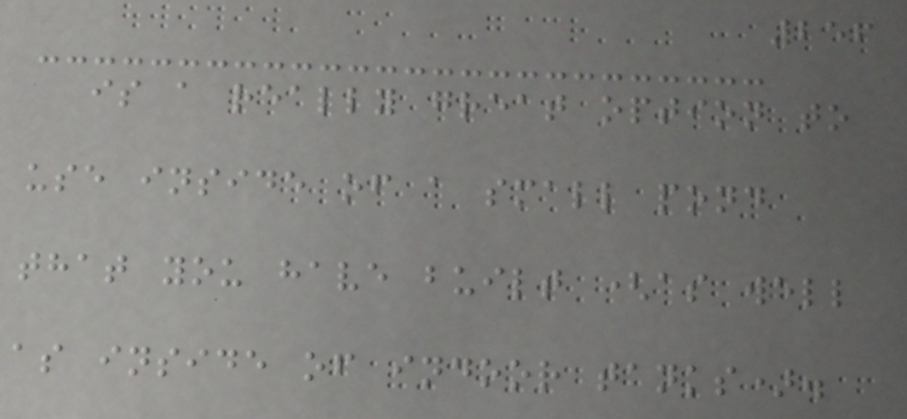256
is a really great option to
use inside of a small pond
that you have built (as well
as inside of indoor tanks).
